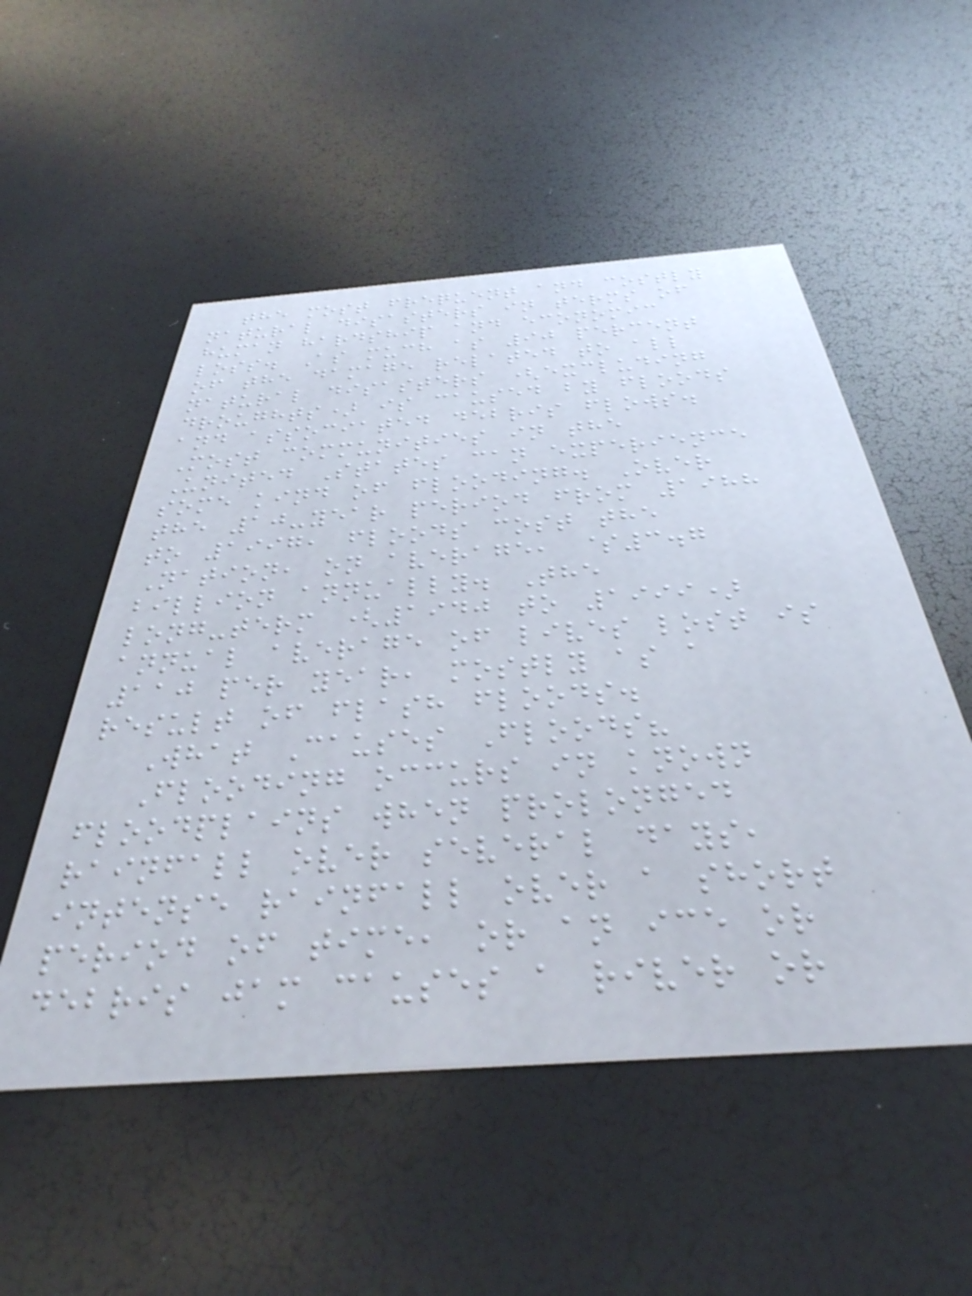the most frequent and costly
natural disasters in terms of
human hardship and economic
loss. As much as 90 percent
of the damage related to all
natural disasters (excluding
droughts) is caused by floods
and associated debris flows.
Most communities in the
United States can experience
some kind of flooding. Over
the 10-year period from 1988
to 1997, floods cost the
Nation, on average, $3.7
billion annually. The
long-term (1940 to 1999)
annual average of lives lost is
110 per year, mostly as a
result of flash floods.
What Causes Floods?
Flooding occurs in known
floodplains when prolonged
rainfall over several days,
intense rainfall over a short
period of time, or an ice or
debris jam causes a river or
